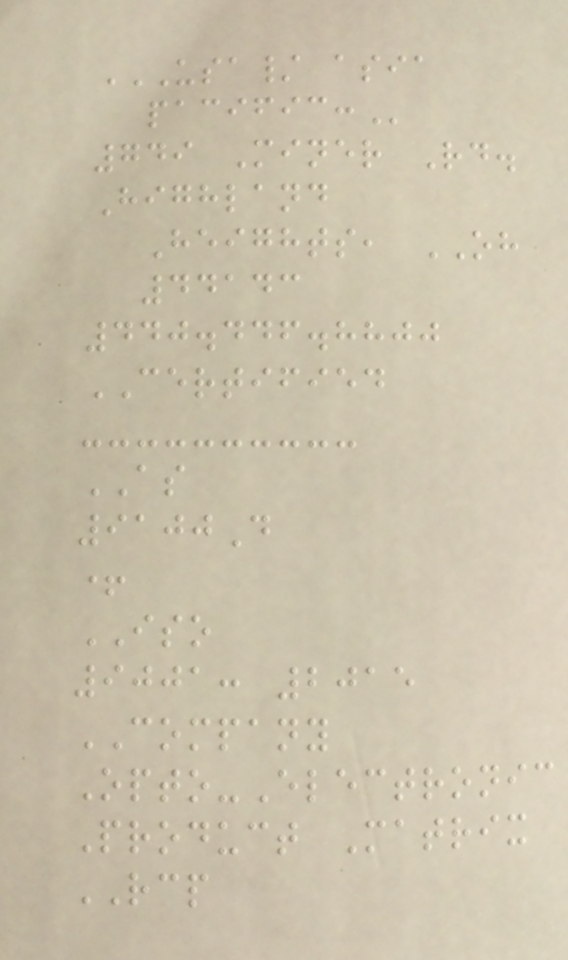USA/ ASIA
PACIFIC:
749 Miner Rd.
Highland
Heights, OH
44143
440.446.8800
CERTIFIED
AS
9100D
+
ISO
9001: 2015
COMPANY
Opto-Electronic
Product Matrix
RCP
